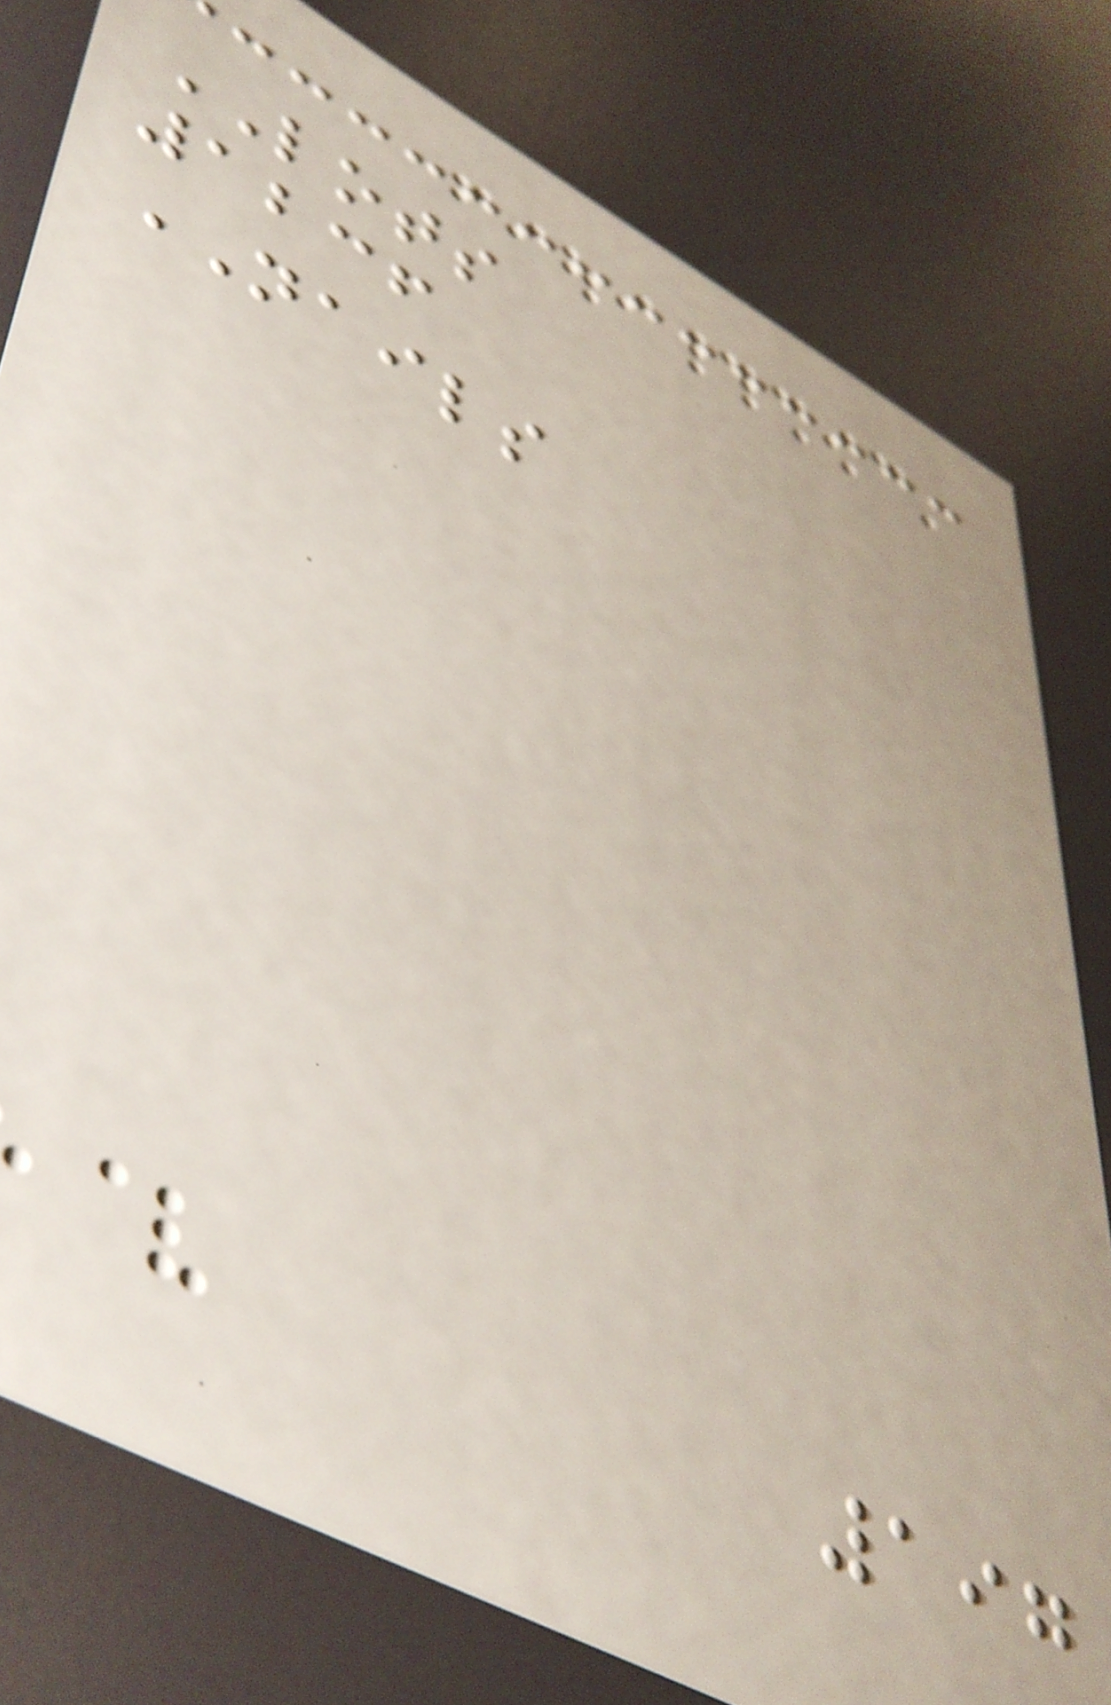LOTS
1236
NAILS
197
